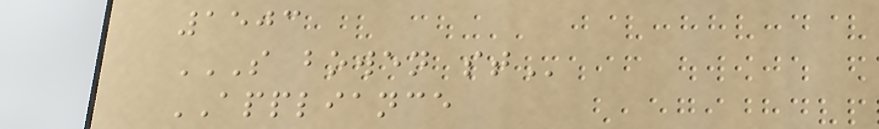1503
S BOWEN ST
APPLIANCE
